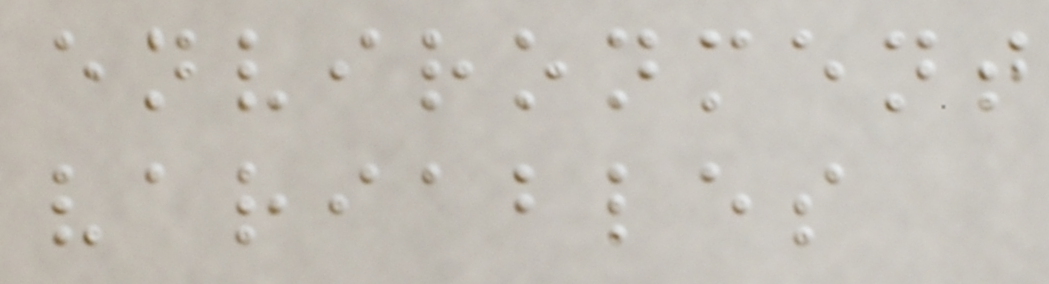environment
variables
